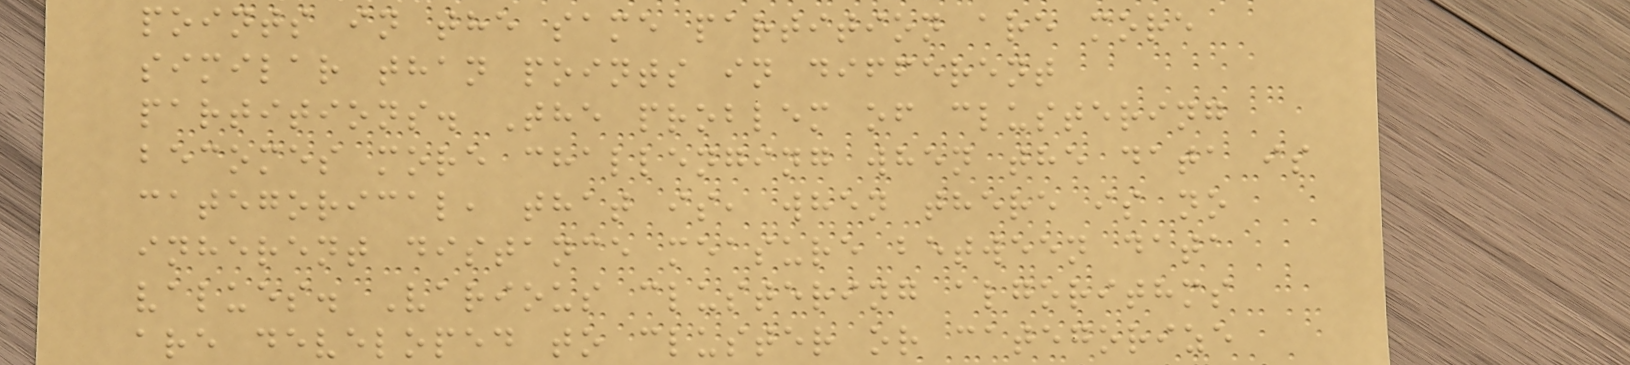points in the same partition are more
similar than points in different
partitions. The problem of clustering
becomes more challenging when the data is
categorical, that is, when there is no
inherent distance measure between data
values. Various clustering algorithms
are developed to cluster or categorize
